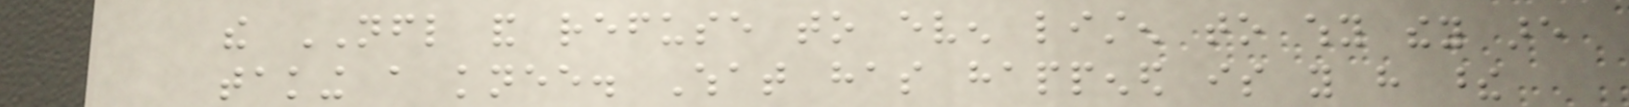the NFL and refuse to even listen to why they are
taking a knee. What has happened is you have these
